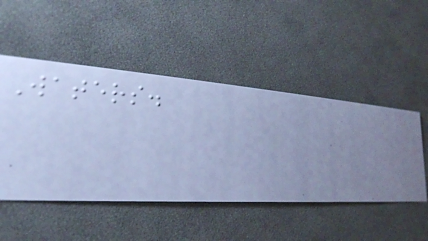Waters.
